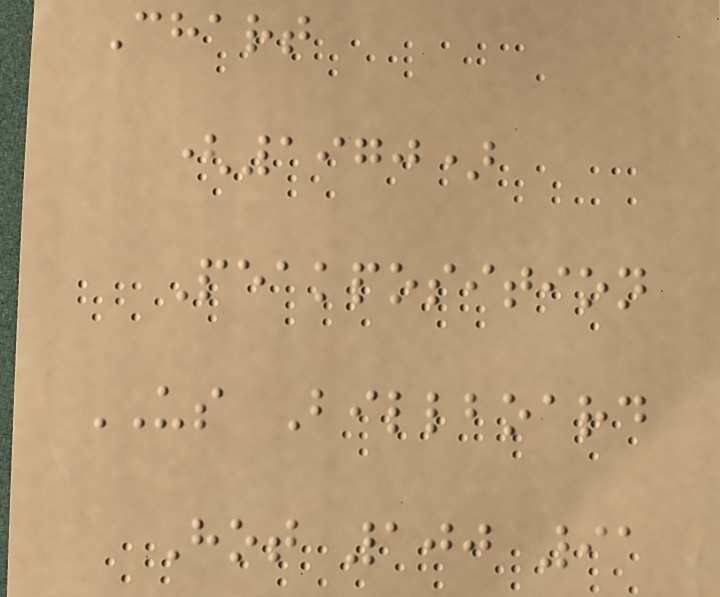Chart
(1970)
Peakposition
US Billboard
Hot 100 91
